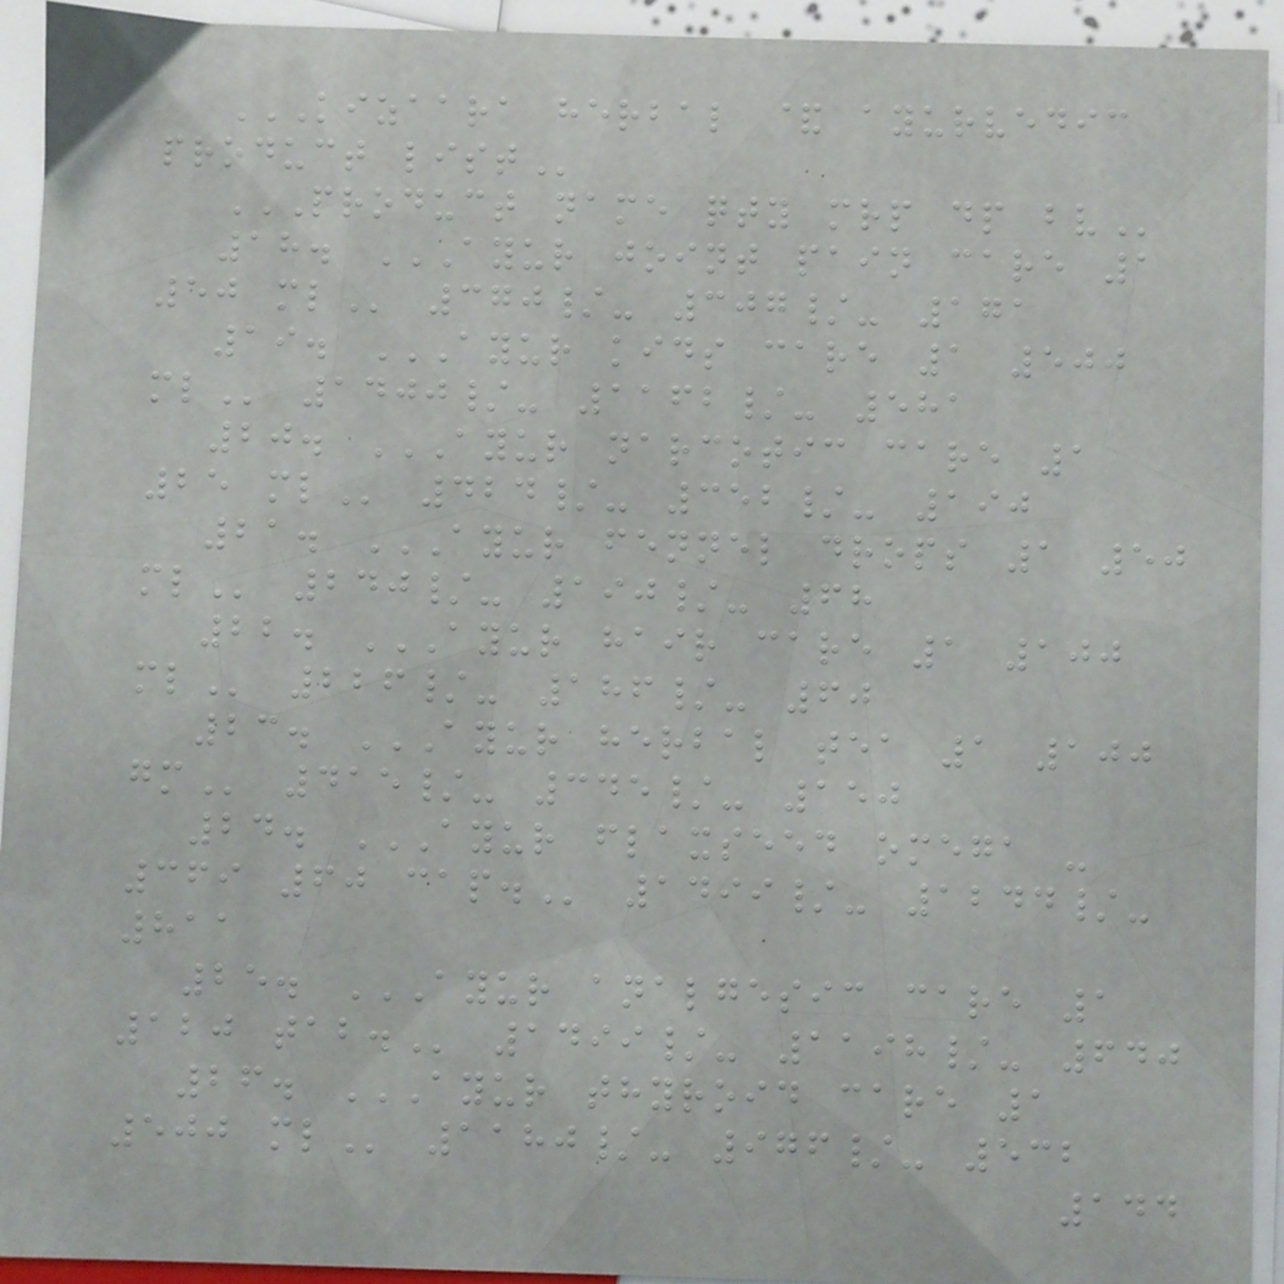KIZAARA HERBAL & AYURVEDIC
PRODUCT LIST
PRODUCT NAME QTY MRP DP BV
18. AYUR JOINT PAIN CARE 1
50 ML 370/- 307/- 171
19. AYUR KIDS CARE 1 500
ML 1400/- 1162/- 581
20. AYUR NARCOTIC CARE 1
25 ML 424/- 352/- 190
21. AYUR FENNEL DROPS 1 50
ML 240/- 190/- 68
22. AYUR HAIR CARE 1 100
ML 226/- 186/- 60
23. AYUR HERBAL TEA 1 100
GM 415/- 345/- 150
24. AYUR FLAXSEED OMEGA -
369 60 CAP. 1499/- 1244/-
811
25. AYUR ANALGESIC CARE 1
120 TAB. 1499/- 1198/- 640
26. AYUR THYROID CARE 1
500 ML 1180/- 976/- 532
144
